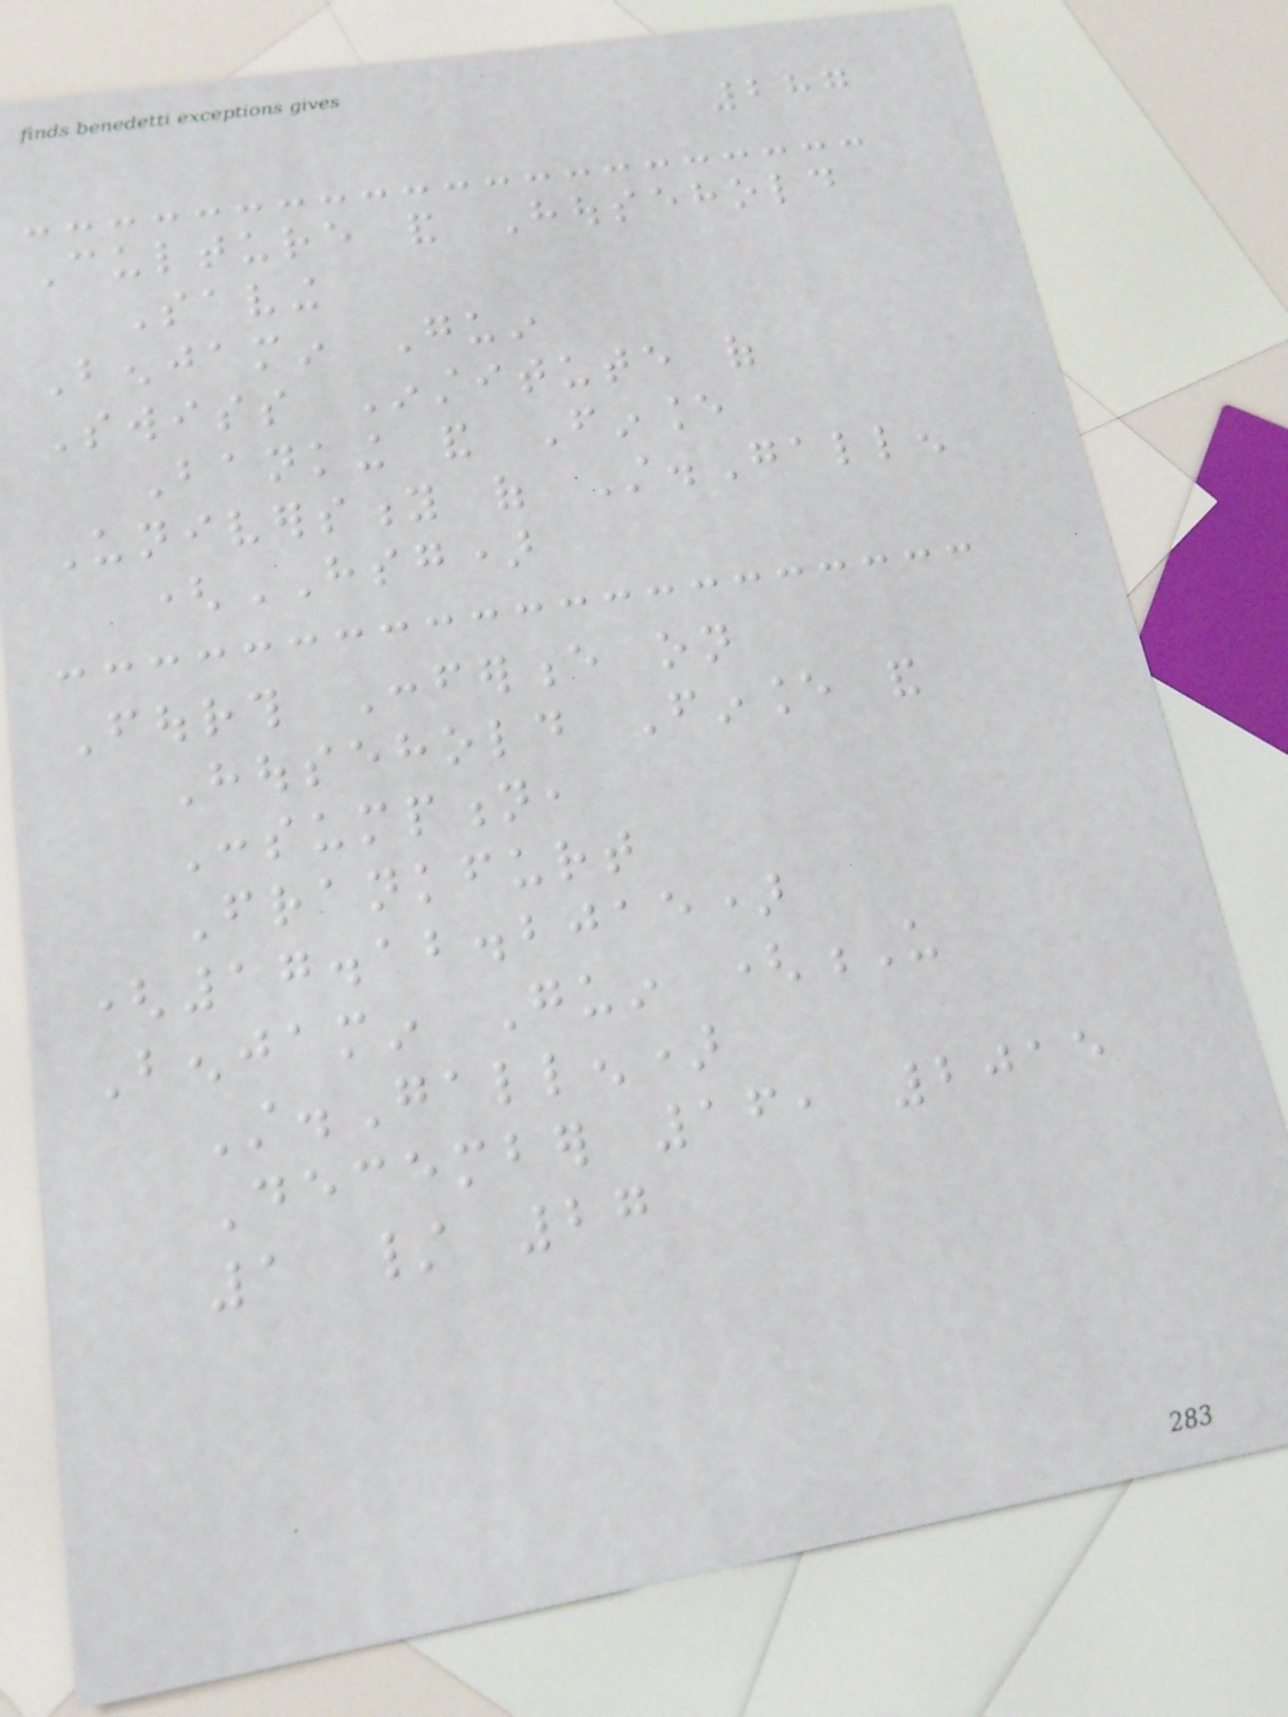287
Culture and Household
Saving
Benjamin Guin
Swiss Institute of
Banking and Finance
University of St.Gallen
(HSG)
Fourth Conference on
Household Finance and
Consumption,
Frankfurt
(17.12.2015)
Benjamin Guin (U
St.Gallen)
December 16, 2015
1 / 27
